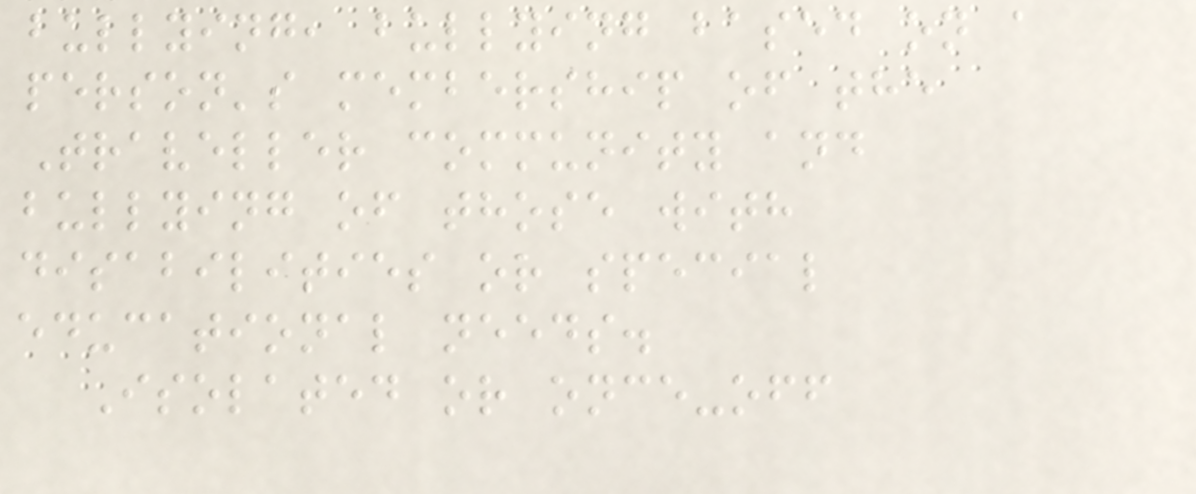bullying, bullying based on a
person's membership of the
Traveller community and
bullying of those with
disabilities or special
educational needs.
Isolated or once-off
